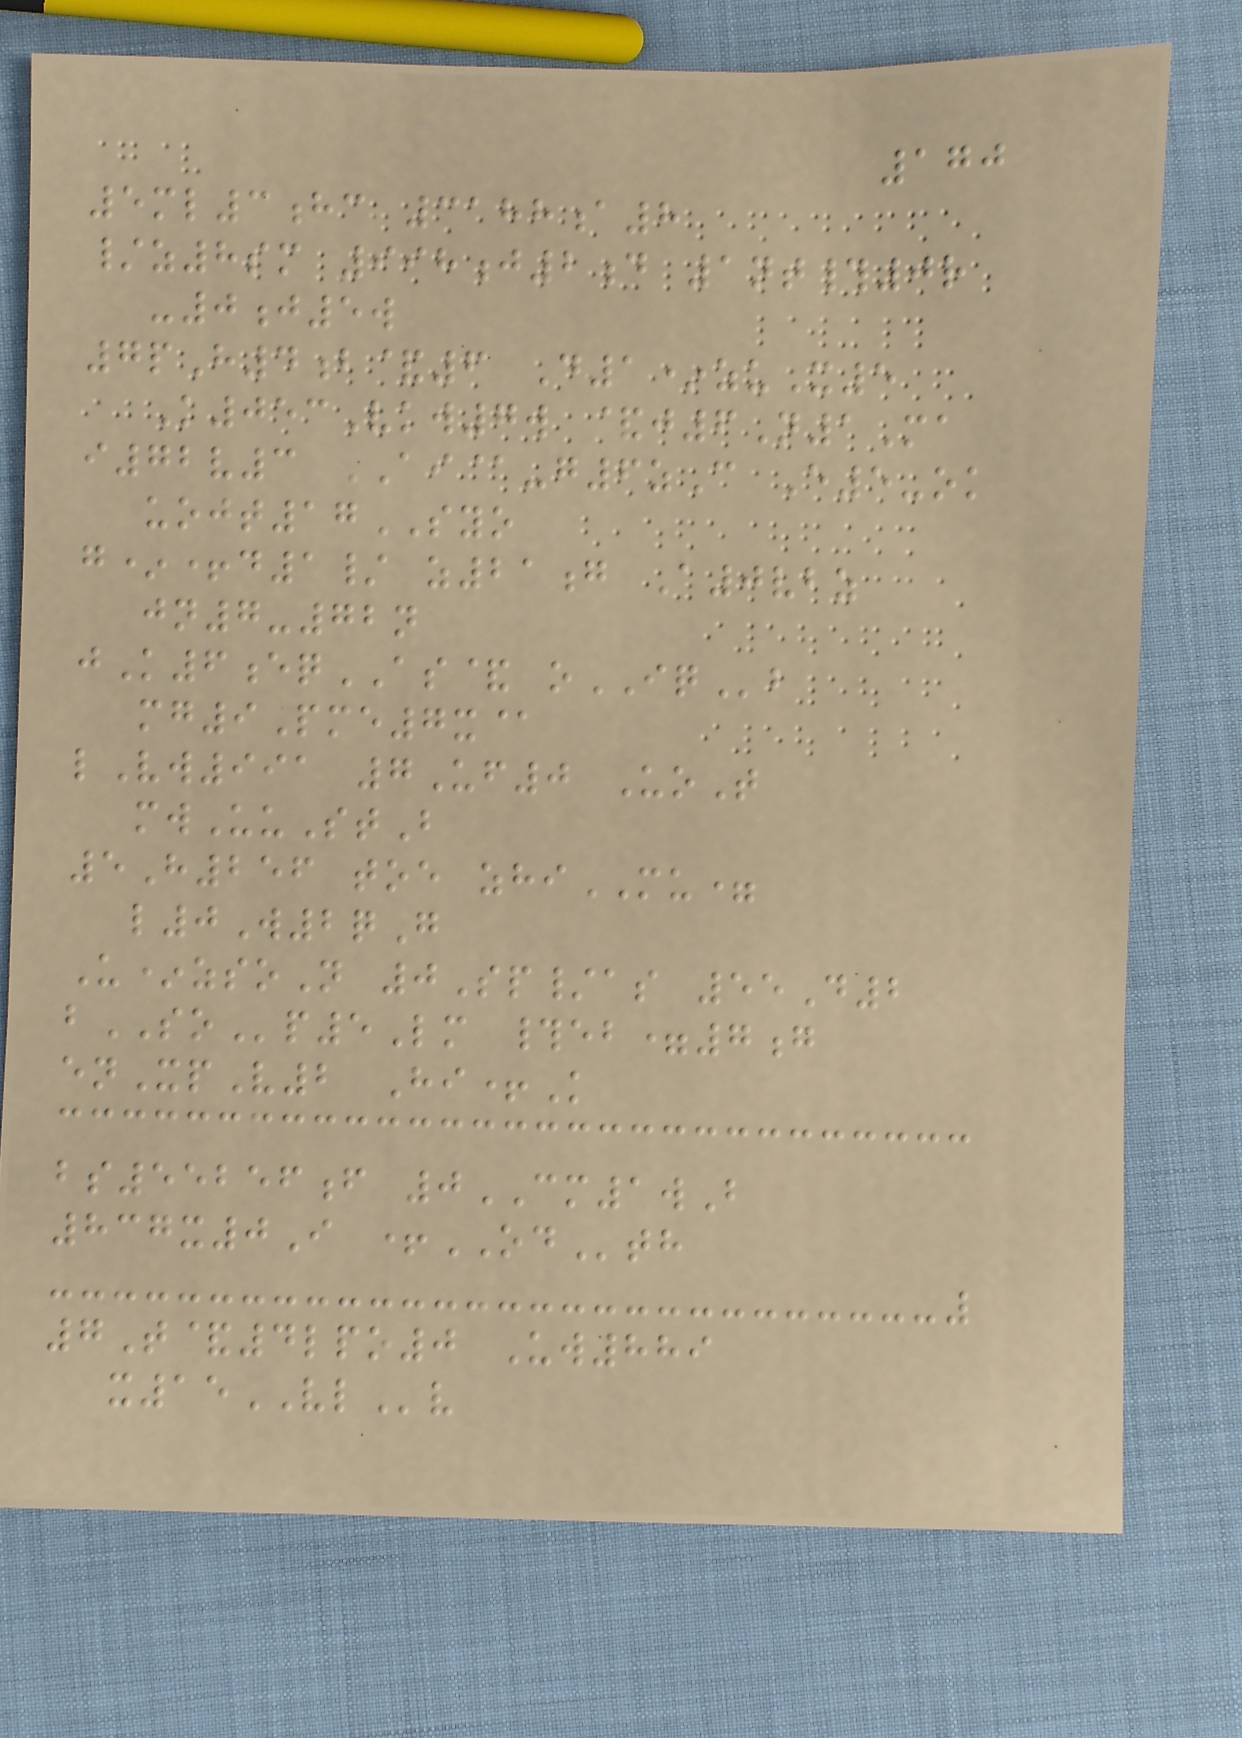170
5ml3hc 3188a8
/z8sm 998j2d 1nt#0r
-0j5w
7pH4b&6 D1*zuX5
K053Vkw7w &j6N1Ma
i72v3 AI@-g6zC E5-ok
uojt17SYO
g*+d1/ z21g A0vbz
jn7-72n
jK6eqAS& oIQb
mg9Pme7x@
lVw991 7Uf0 UoT
mwUuStB
5H256 toe zhiMU=
l0W2qG
U*zsoN 0Sp/as 55D2
bSOp5Lm #eb=7g
enXpV2 Hi+K
bs55256f 0CM1wB
837x0I +ODth
7T&4lpo0 Uw889
x15VLv
